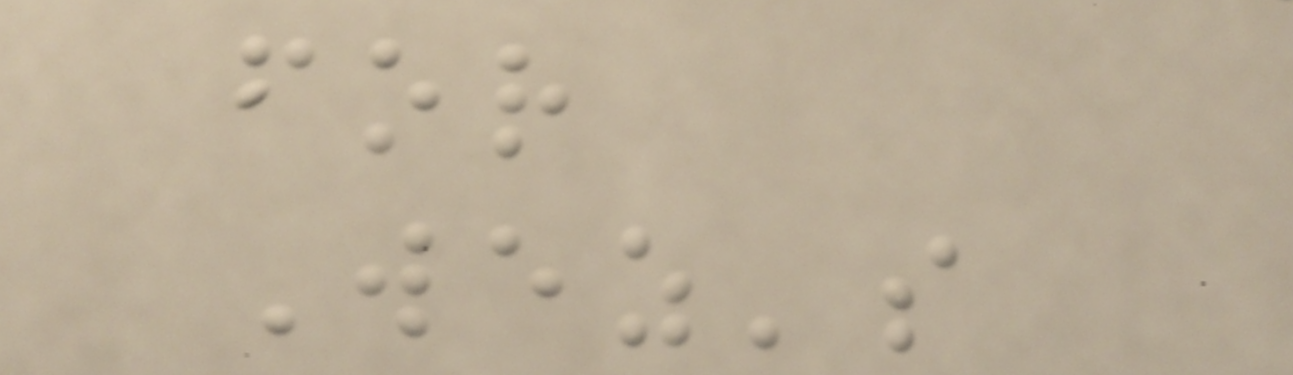for
Wez's
